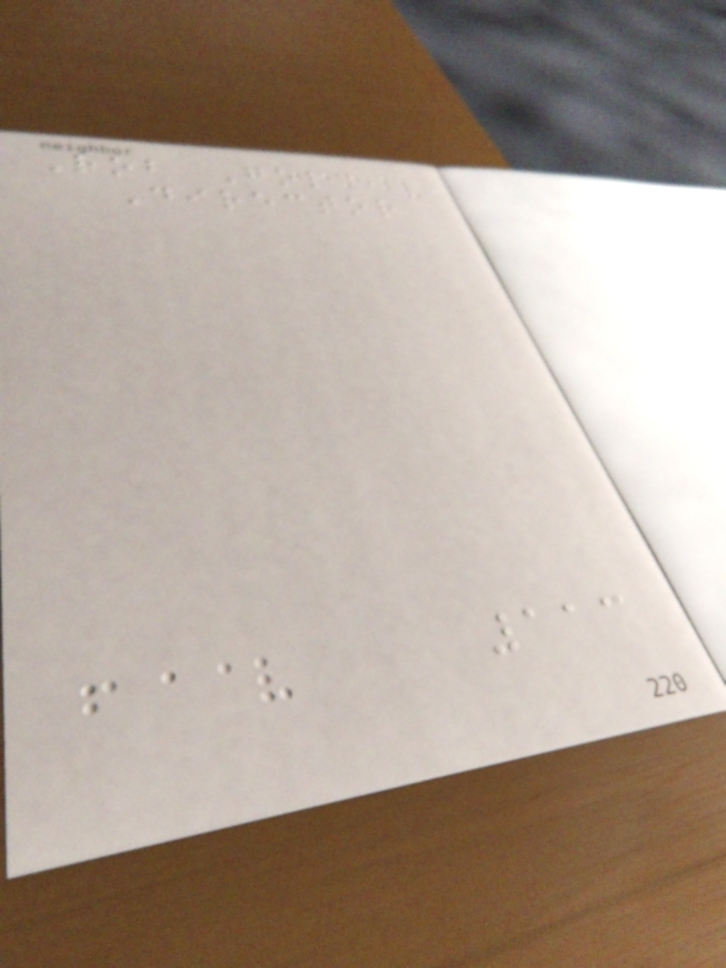Rob Gold,
Director
113
